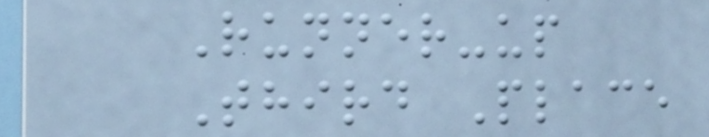Runner-up
Third Place
